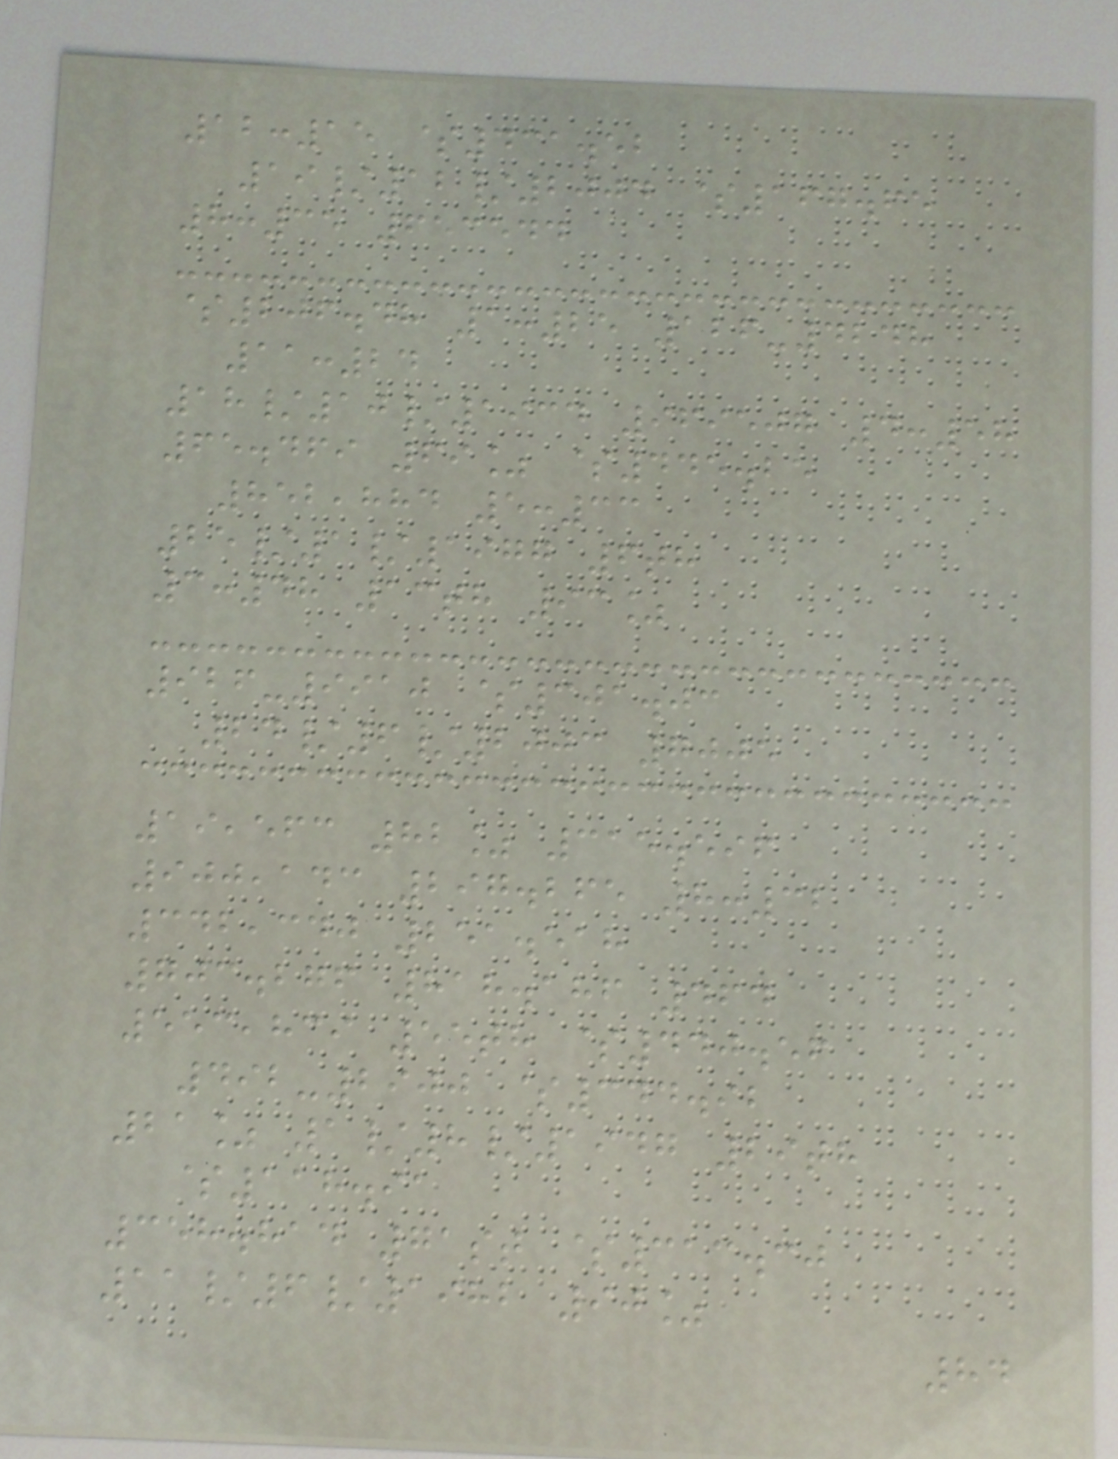12:15 $431.52
19/12/2004 $167.65
8:35 653544
$206.48 1:25 126-4248
11:24
18/10/1934 969507 4:58
65.469 69% $445.25
852,884 5:33
25/1/1977 6th
3:48 13th 93%
926-9910 $301.03
24/6/2003 7005
19,563 82% 315.596
900,143 297.265 8:32
342,340 251.518
703.276 818.186 464
553,839 55th $440.56
492-2900 $344.92
21% 1/8/1947 29th
$118.91
358.814 71st $313.30
11/6/1982 90%
84
